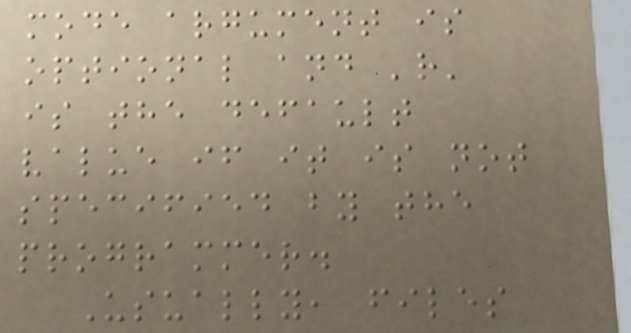mode argument is
optional and 'r'
is the default
value if it is not
specified by the
programmer.
Usually, files
